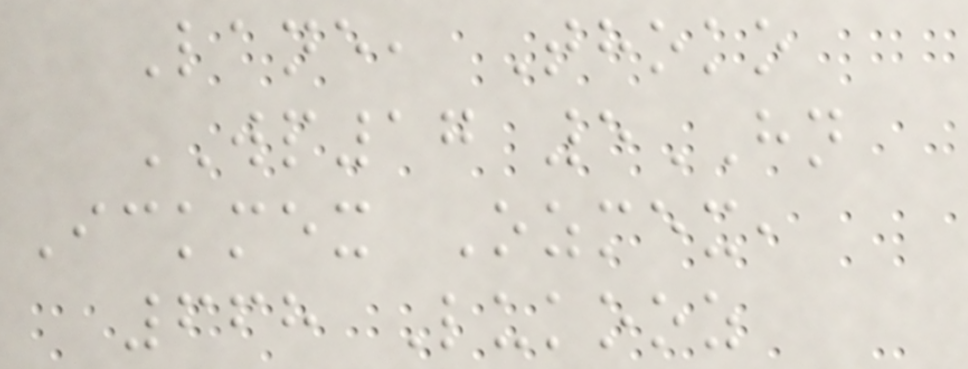Lane, Thoko
WP17 5HN
Ickmex Ozmex,
668 Lukooz
